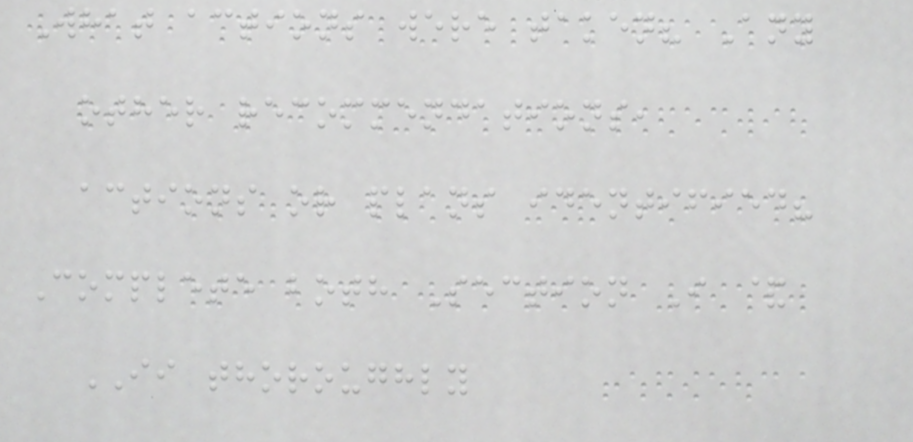What actions were taken? Any
other recommendations,
actions or plans identified?
Complete both Section I &
II thoroughly
